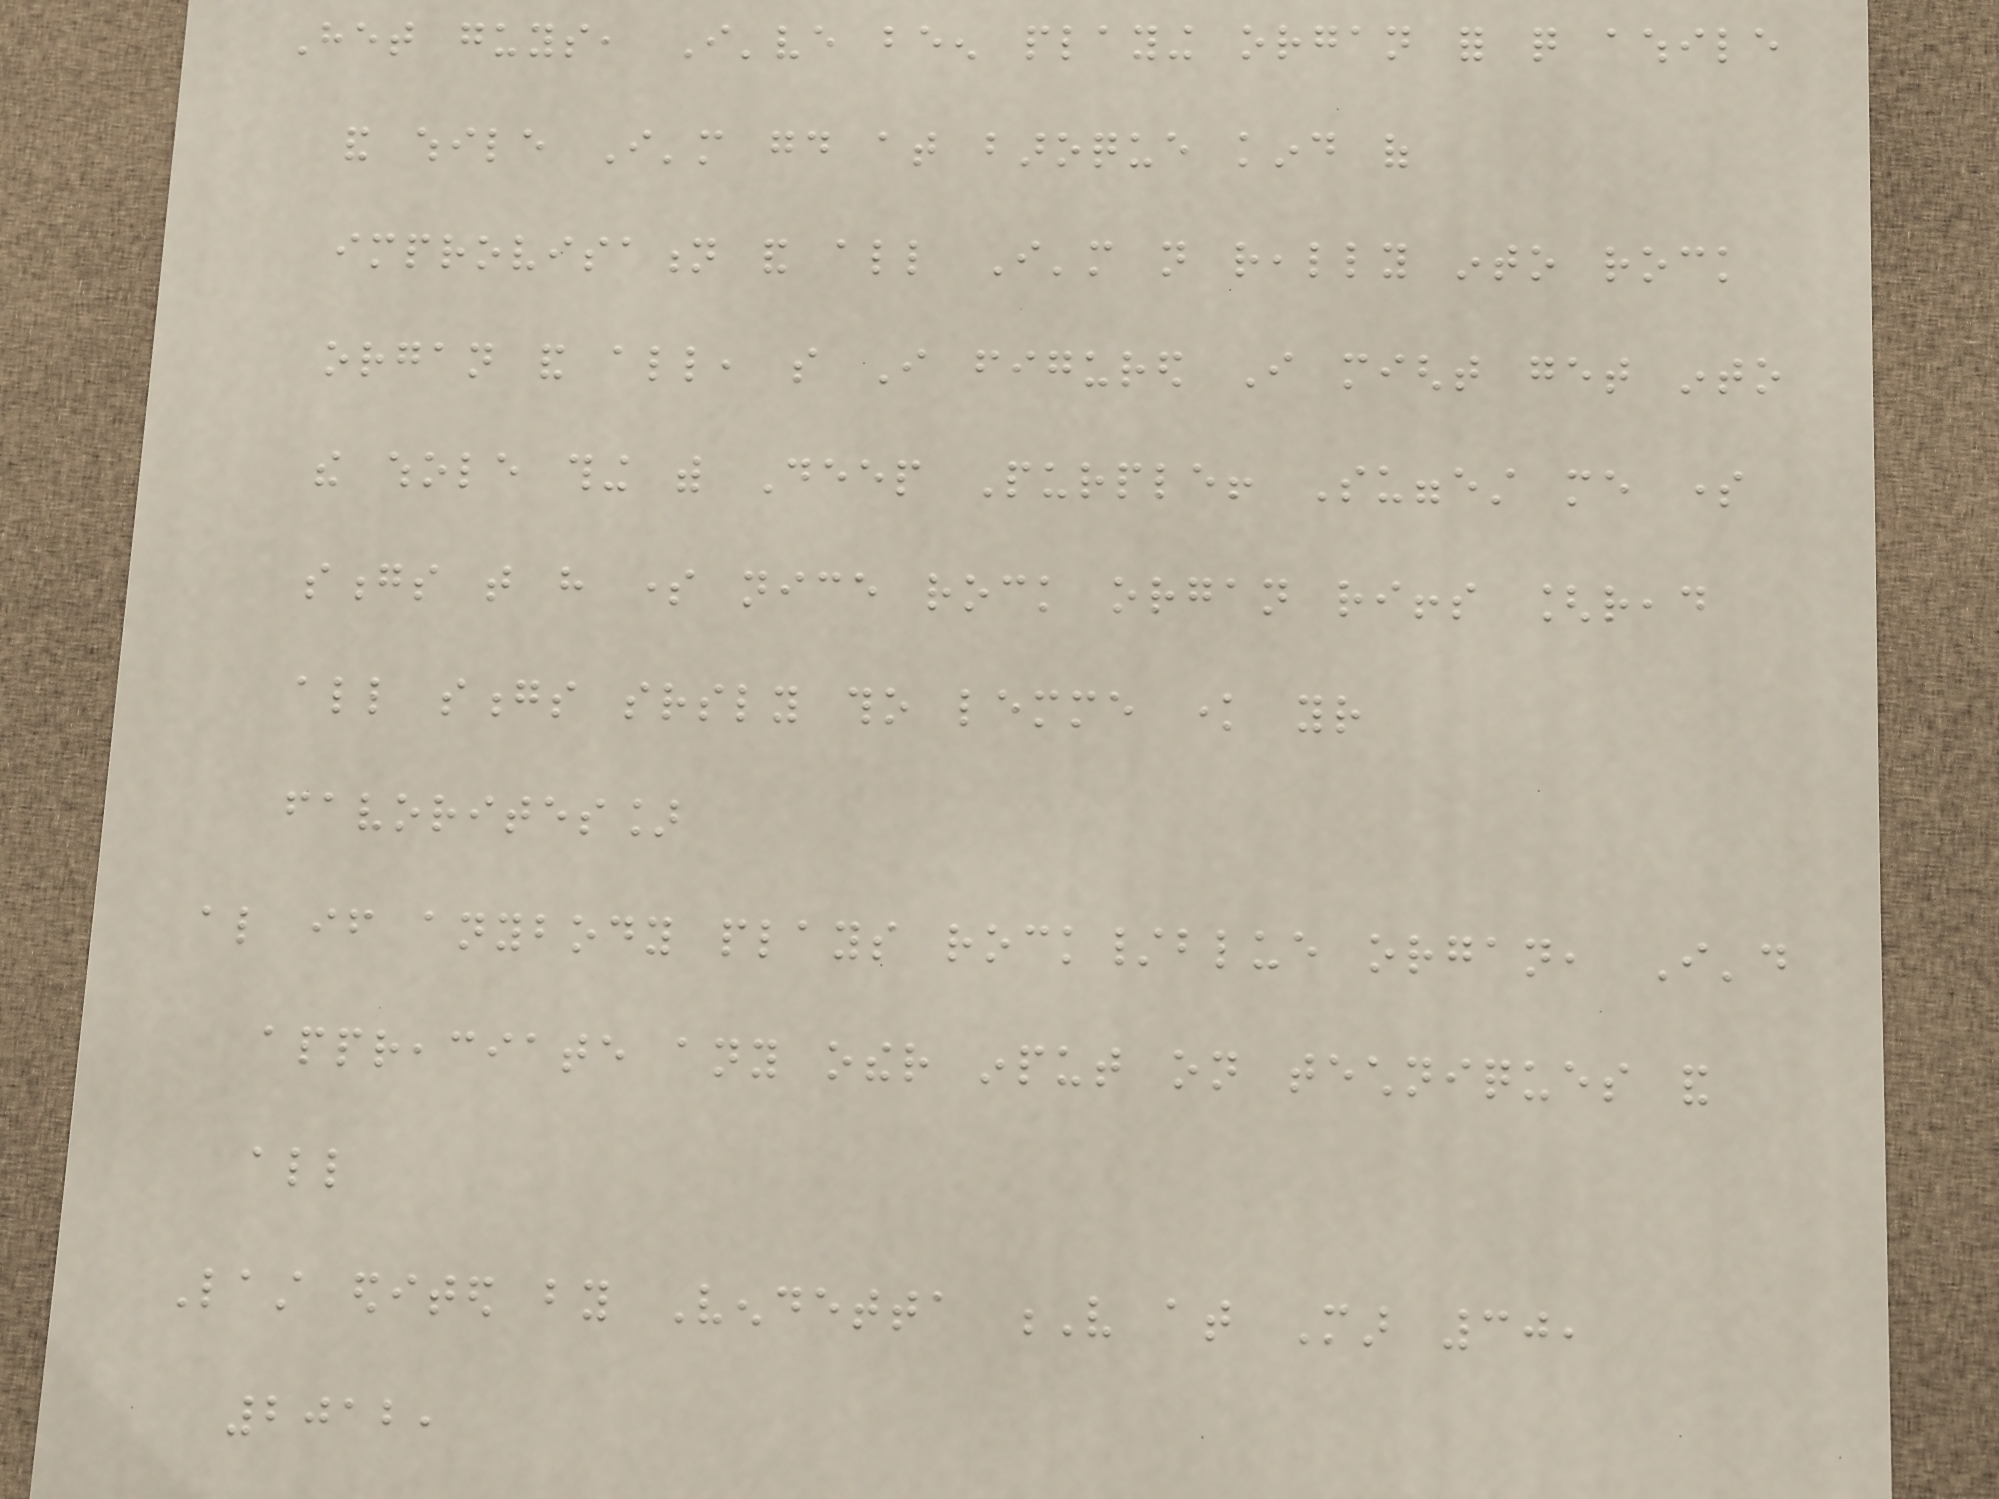Het guys, I've been playing organ for quite awhile
and while I'm good at baroque kind of
improvisation and all I'm not really into rock
organ and all, so I figured I might get into
the whole thing with Deep Purple! Suggest me some
songs that have some nice rock organ riffs [read
all songs srsly tho lemme know your
favorites]
also if anybody plays rock/blue organ, I'd
appreaciate any other input on techniques and
all
Last edited by Vendetta V at Mar 30,
2012,
